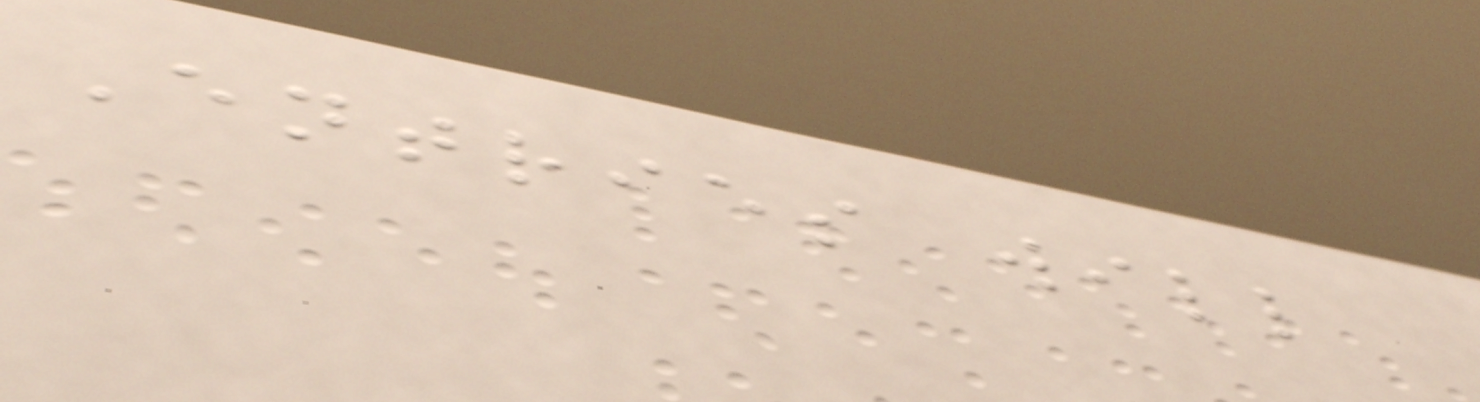Entries will
